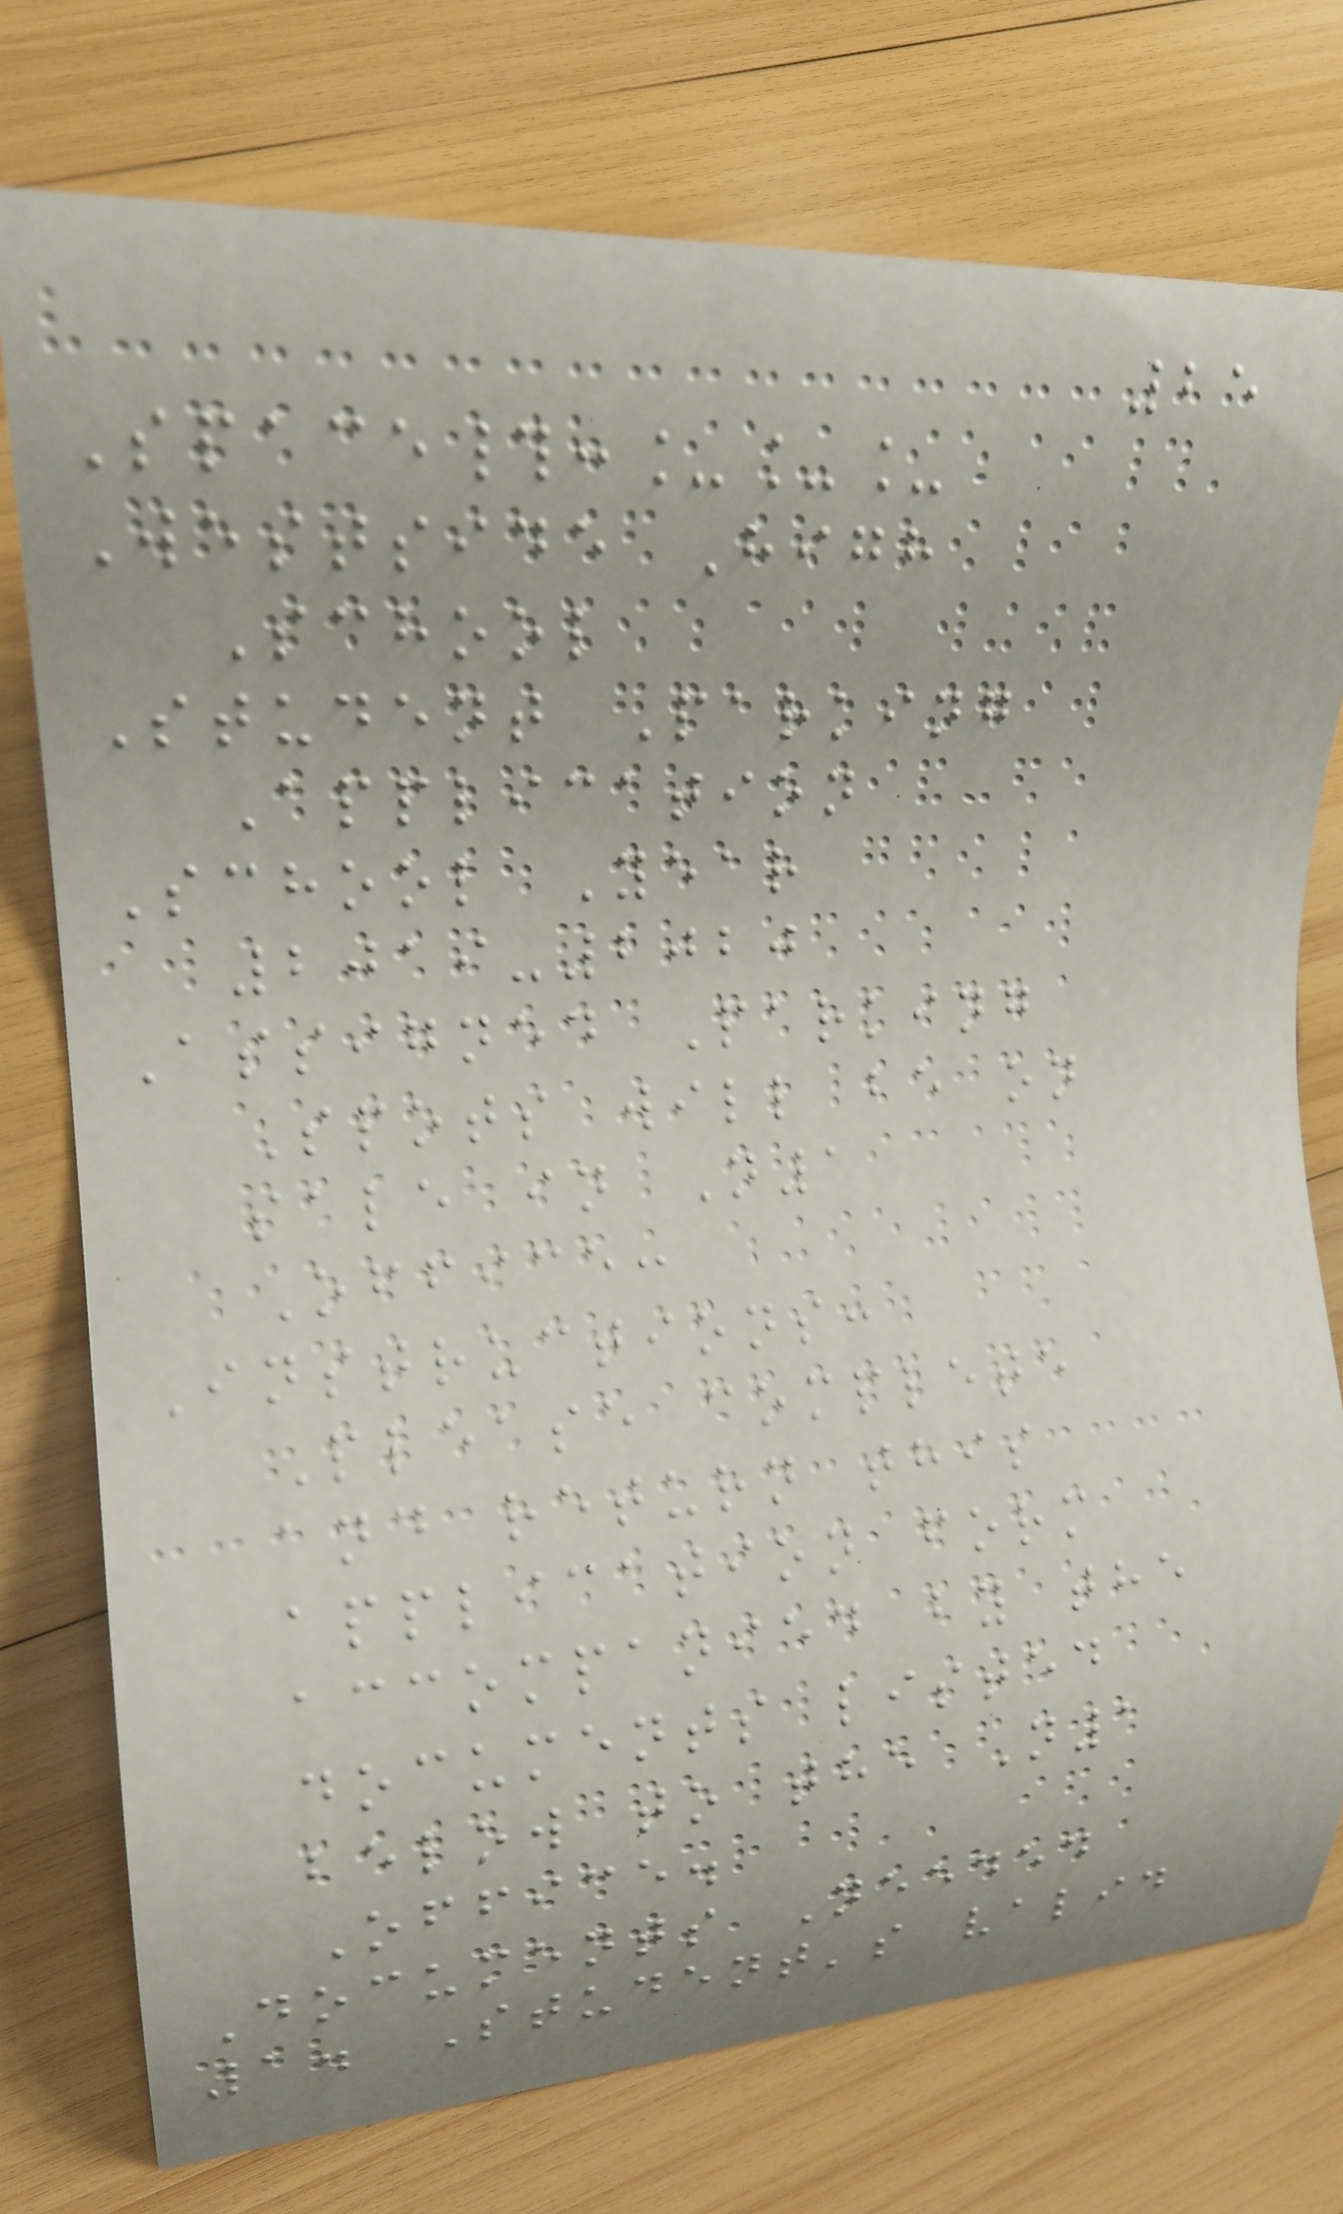25
Space#:___
Westside High
School
Student Parking
Application
School Year
2019-2020
Assigned Parking
Spots will be on
sale in N1
Office:
Instructions:
Please complete
and return this
application form
accompanied by the
documents listed
below to the N1
Office.
Documents Needed
1. Student's valid
